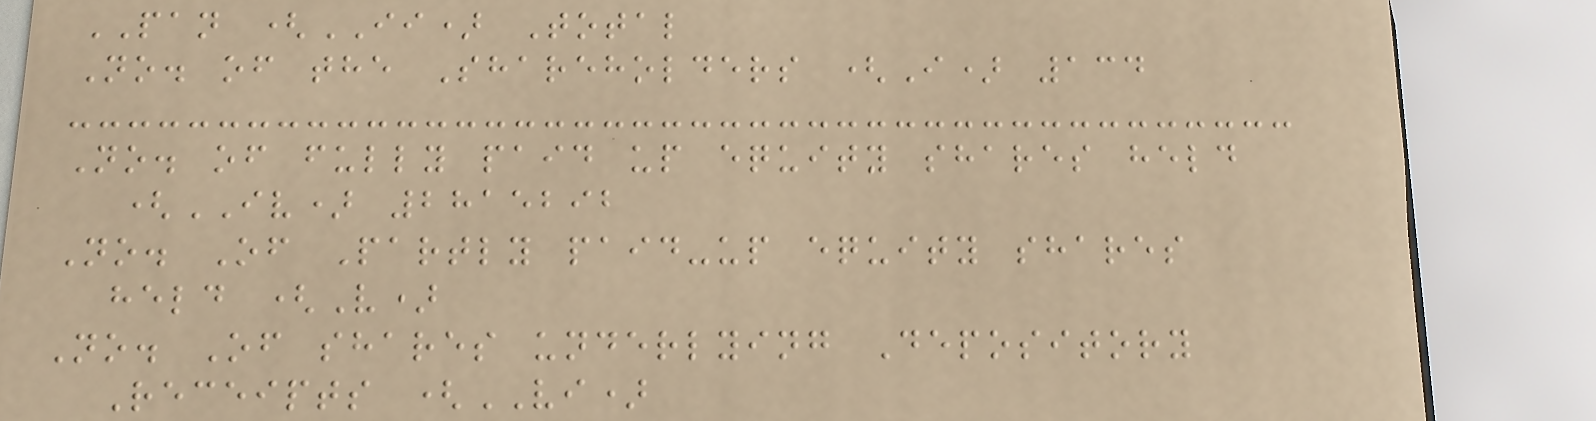PAN (II) Total
No. of the Shareholders (I) 134
No. of fully paid up equity shares held
(IV) 2815292
No. Of Partly paid-up equity shares
held (V)
No. Of shares underlying Depository
Receipts (VI)
